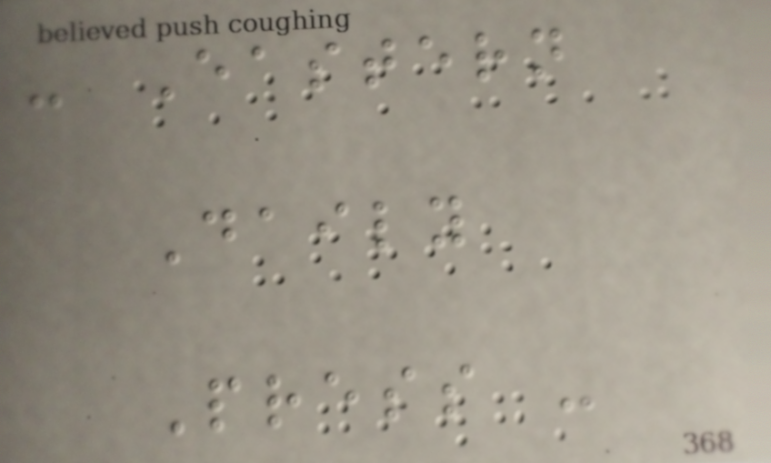- Eastern
Daily
Press -
